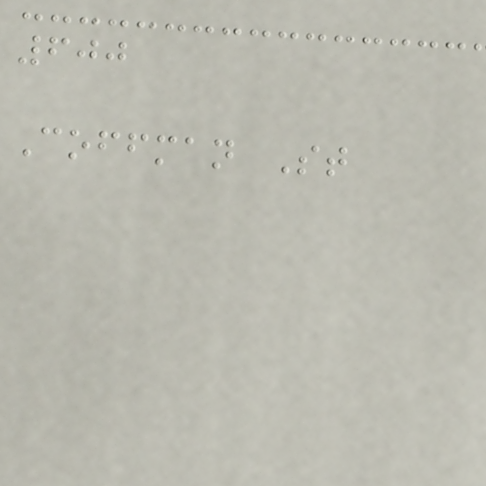600
Coffman St
